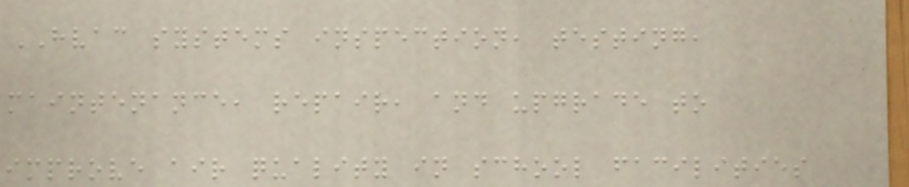HVAC systems inspection, testing,
maintenance, repair, and upgrade to
improve air quality in school facilities
